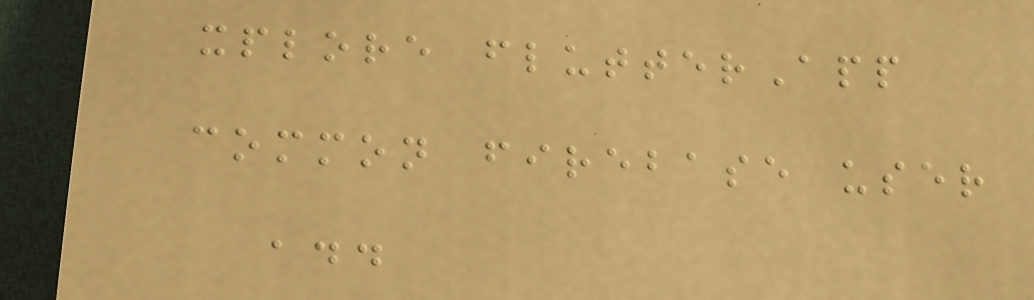xplore flutterApp
common firebase user
add
